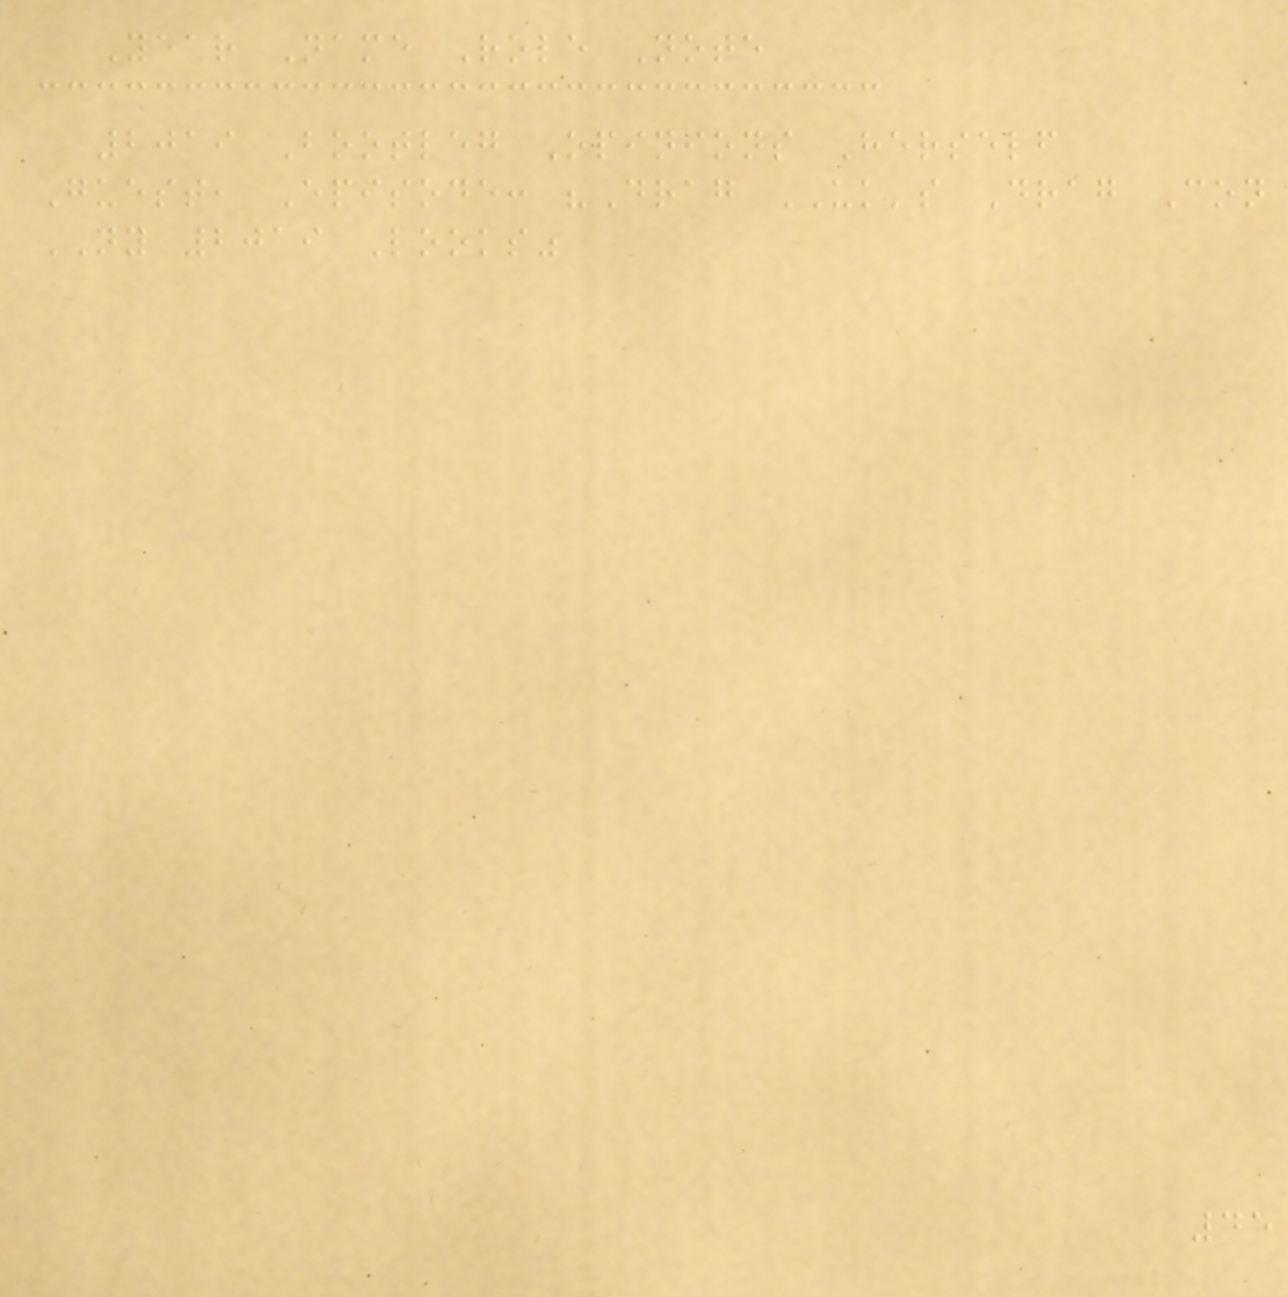Year Name Role Note
2019 Bootleg Opinions Herself
Guest, Episode: "Drag UK's Drag Con
NY 2019 Looks"
45
